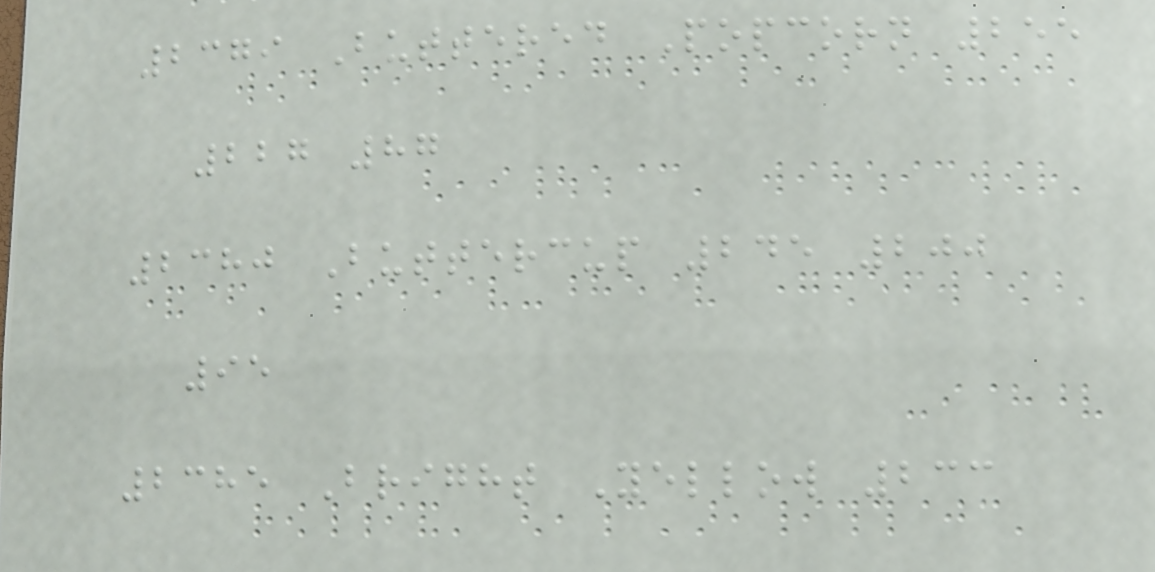2379 Buttered Popcorn 255
227 87
2380 Buttercup 245 200
95
2385 Bright Yellow 233
